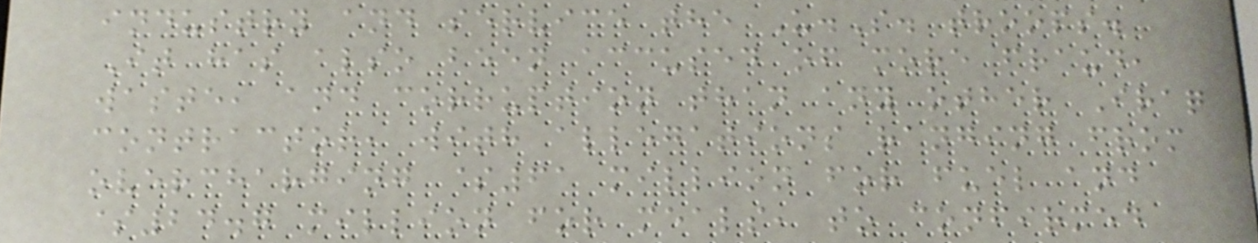industry and service the U.S. troops.
It has also been accused of more fraud,
waste, and corruption than any other Iraq
contractor, with allegations ranging from
overcharging $61 million for fuel and
$24.7 million for meals, to confirmed
